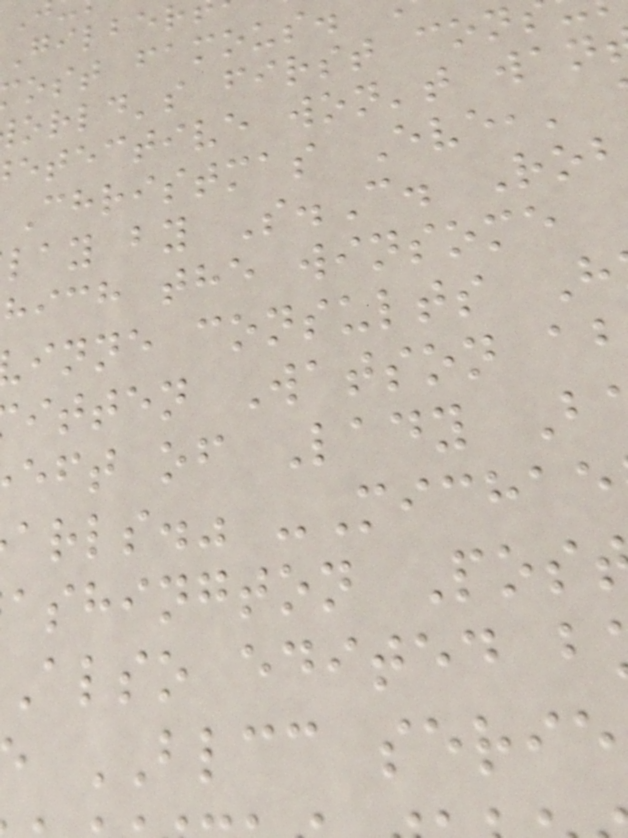ost famous.
orld's first con
etective won't wan
Christmas Eve,'
lay by S.C. Rob
hich the winsome
inne consults H
itten Watson a
eft of Lady B
arls." -Michae
ashington Pos
Also edited b
BLCC serie
